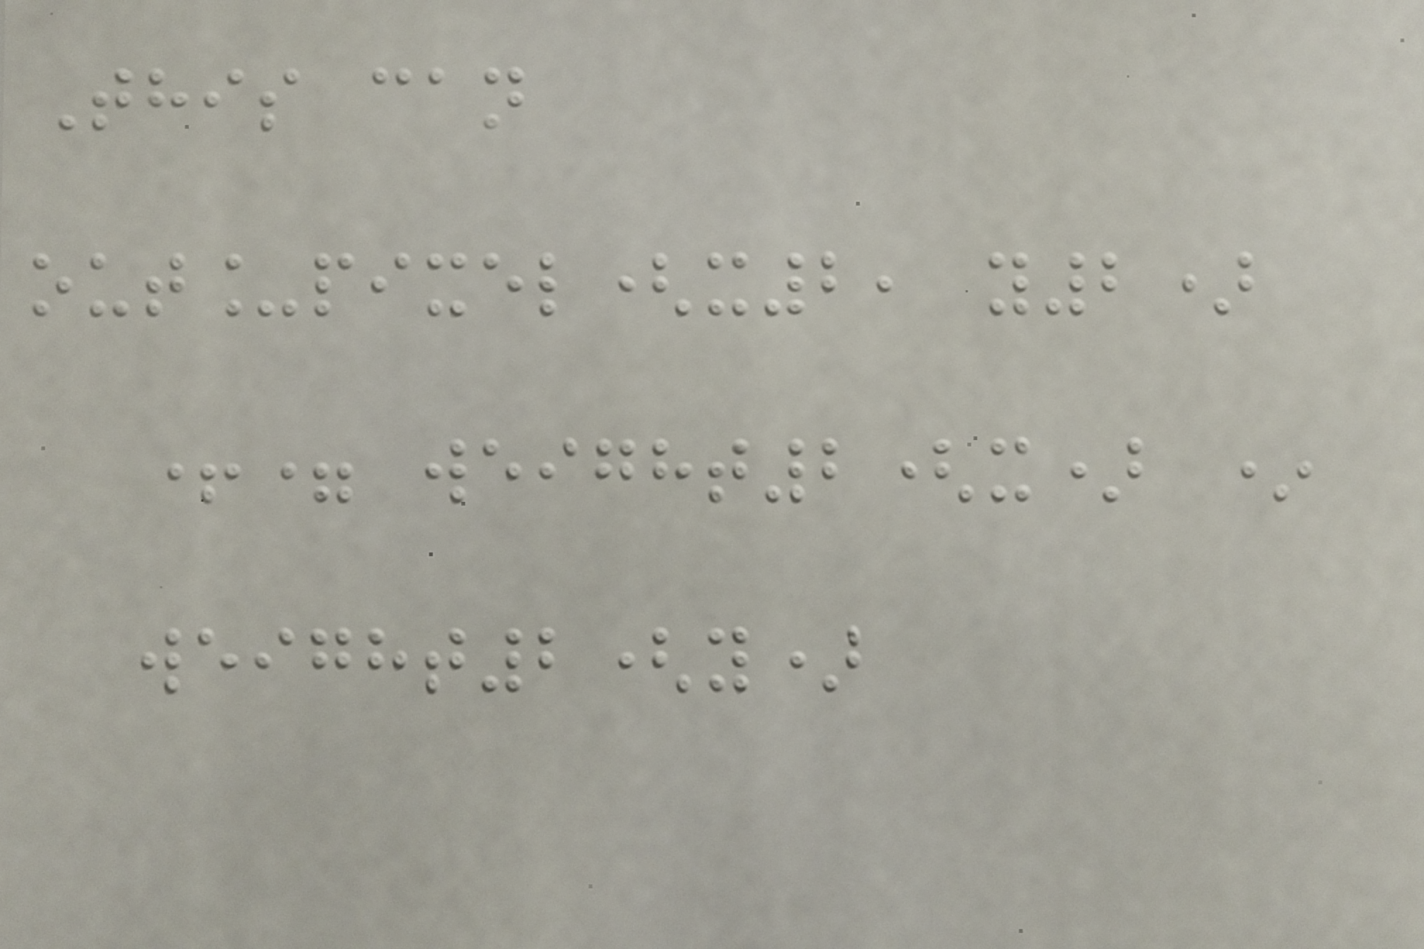This can
out_pixel(x2, y2)
+= weight2(x) *
weight2(y)
